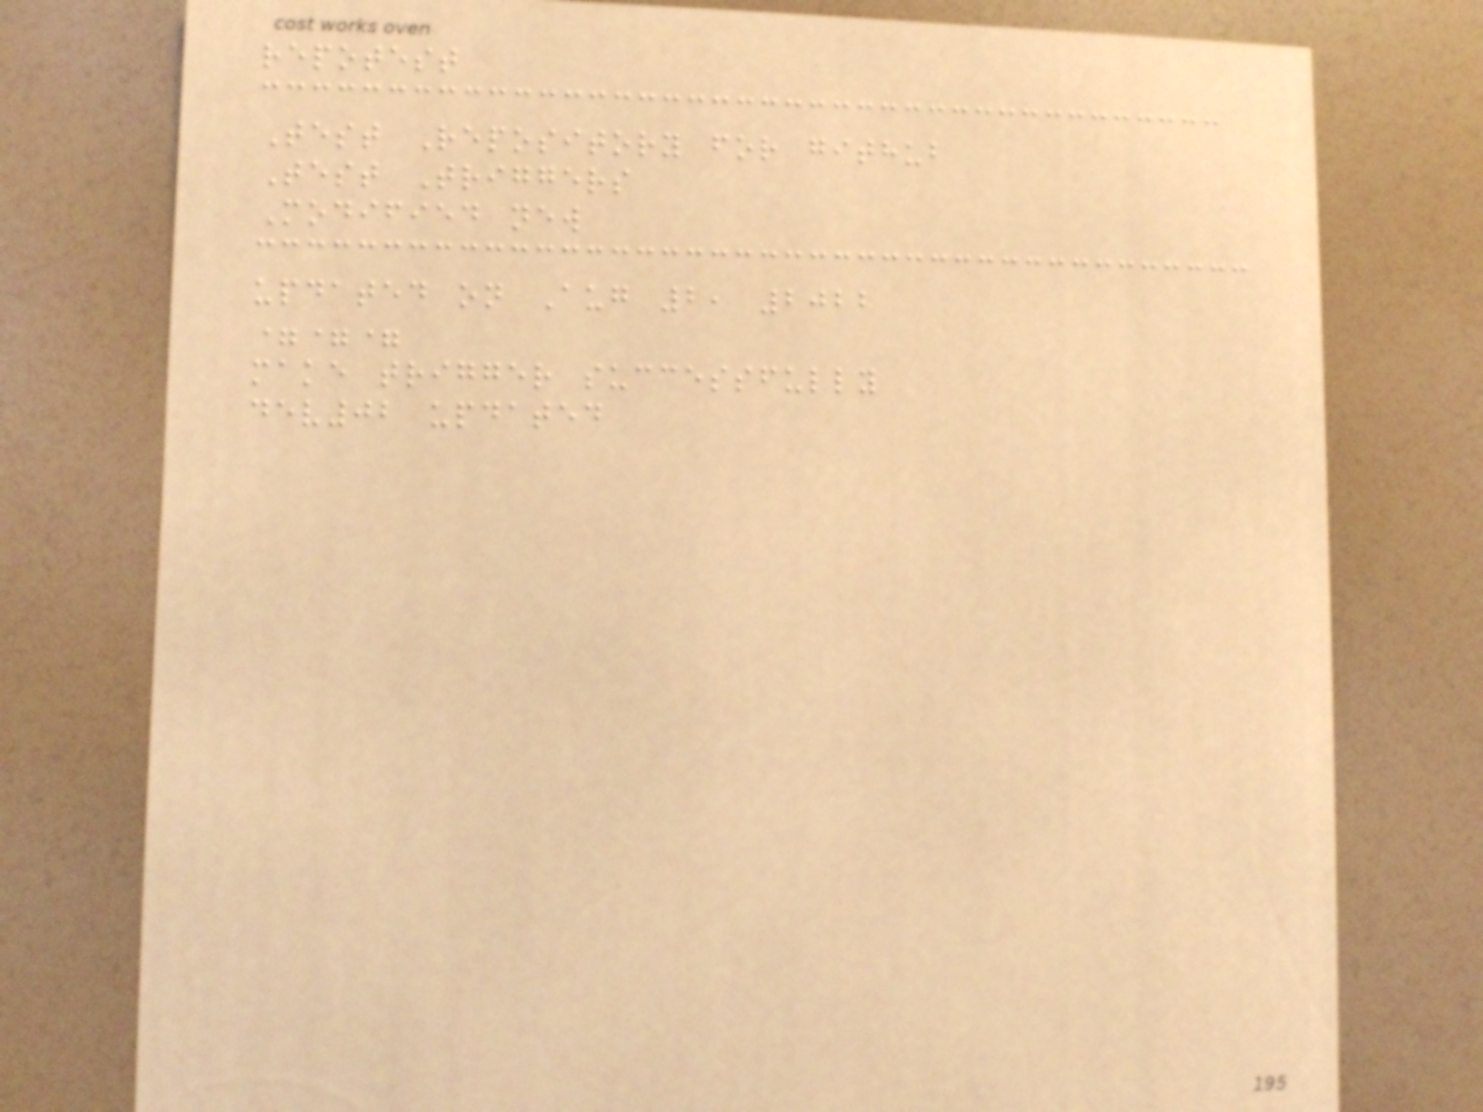repotest
Test Repository for github
Test Triggers
Modified new
updated on Aug 2, 2022
===
make trigger successfully
dev02 updated
